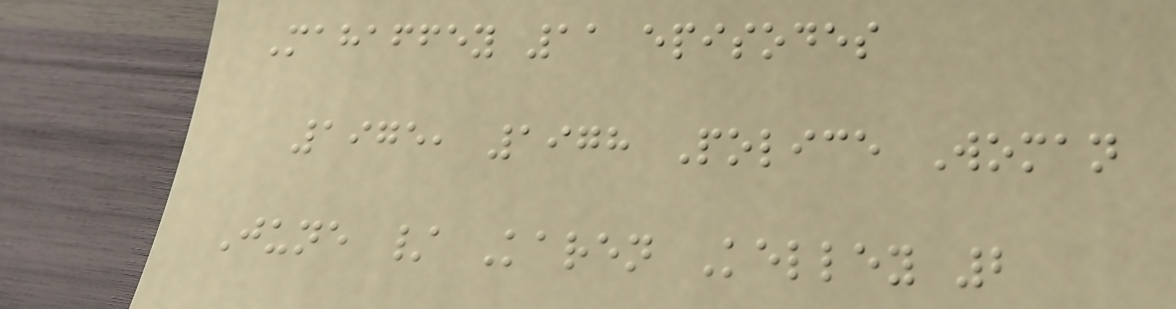Mahaffey 11 episodes
1975, 1978 Police Woman
June / Karen Kelley 2
